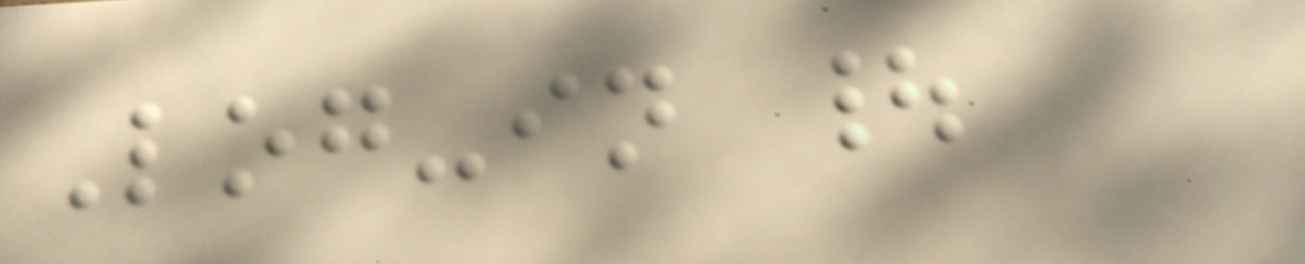Log-in |
